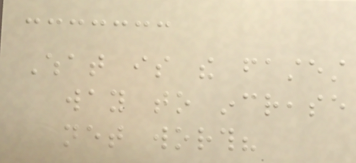What is the fastest
way to increase
net worth?
